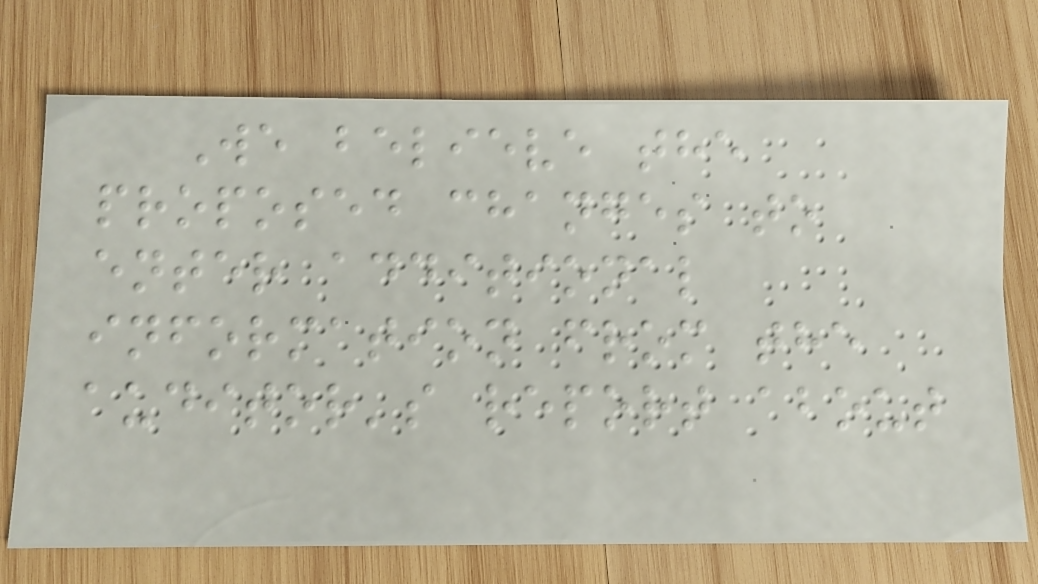We believe the
proposed changes to
enter additional
information from the
auditor's report about
